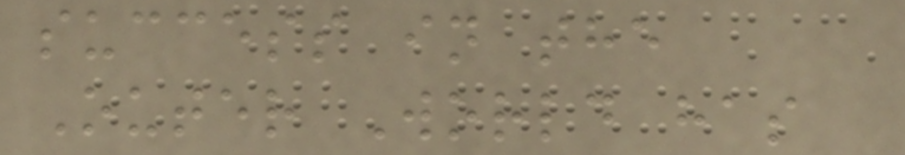success in the
Outer World has
